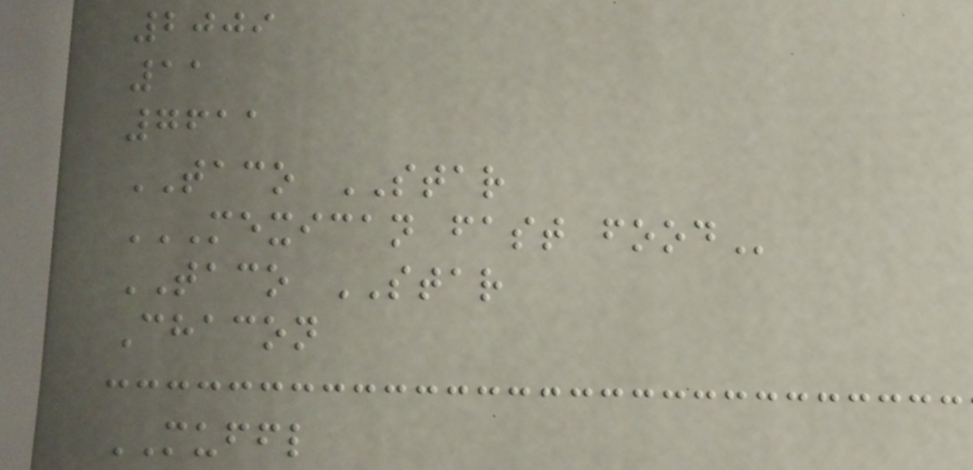2009
11
7611
TACO STAR
MEXICAN FAST FOOD
TACO STAR
Chacon
MUFFL
